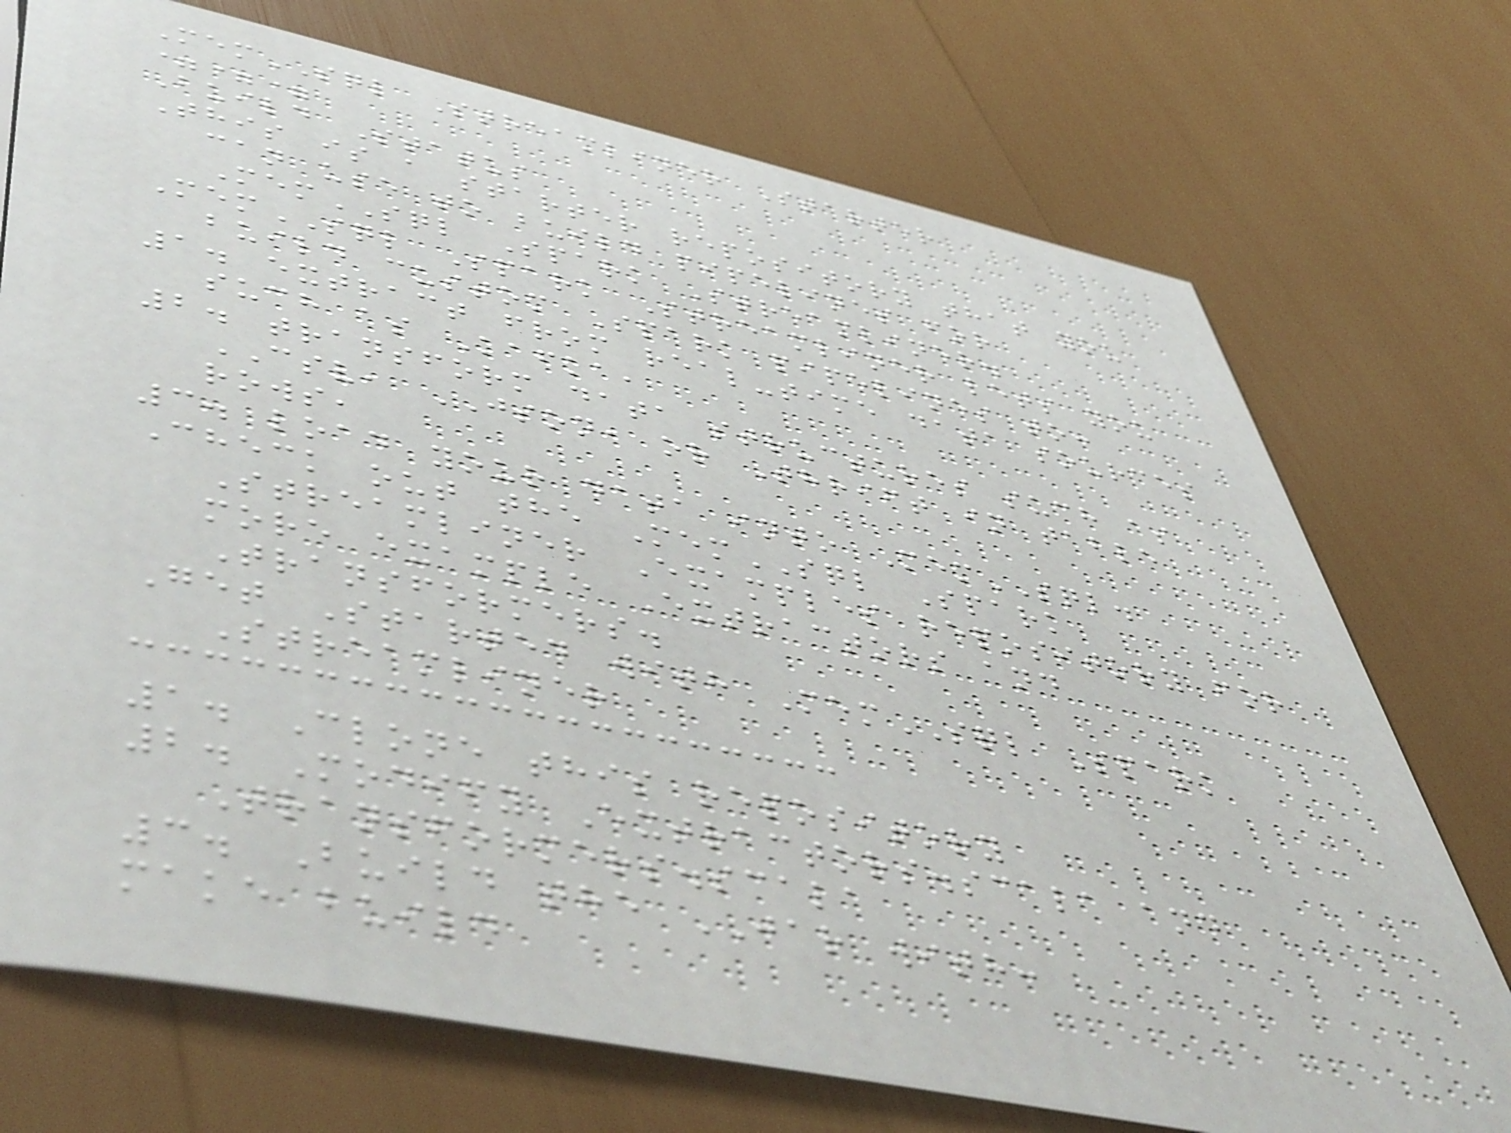MemSQL Streamliner Starter
===
Build Status
This is a starter repository that you
can use to build pipelines for
MemSQL Spark Streamliner.
MemSQL Spark Streamliner lets you
build custom Spark pipelines to:
1. extract from real-time data sources
such as Kafka,
2. transform data structures such as
CSV, JSON, or Thrift in table
rows,
3. load your data into MemSQL.
Check out the MemSQL Spark
Streamliner Examples repository for
more example Extractors and
Transformers.
Get Started with MemSQL Spark
Streamliner
1. Clone this repository
2. Modify Extractors.scala and
Transformers.scala
3. Build the JAR with:
make build
